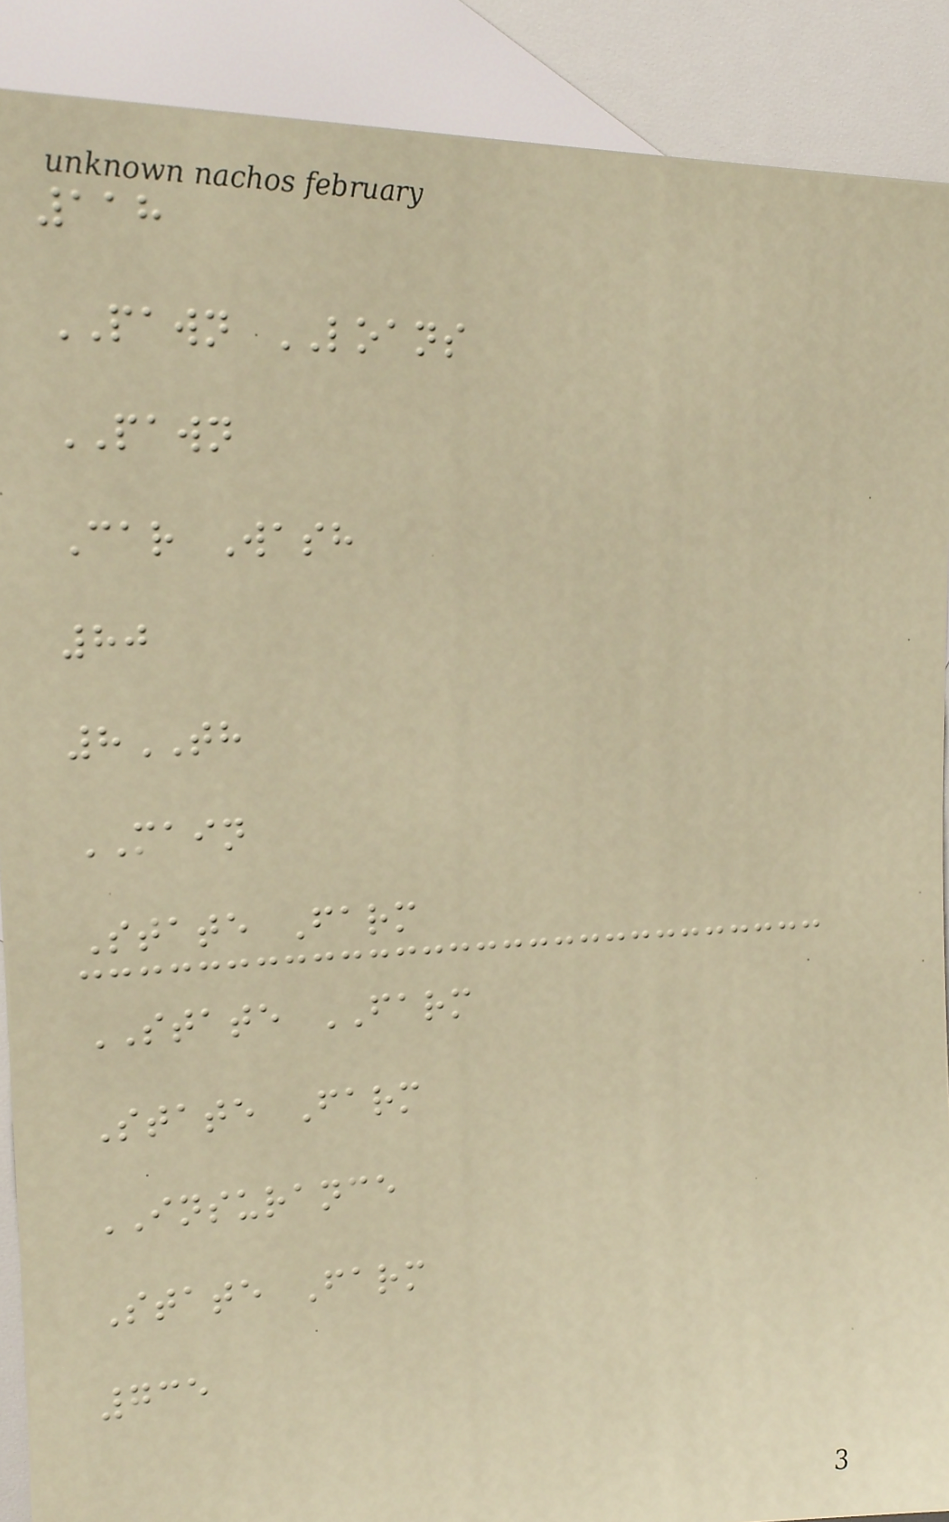118
PAWN LOANS
PAWN
Car Wash
80
8TH
MAIN
State Farm
STATE FARM
State Farm
INSURANCE
State Farm
735
